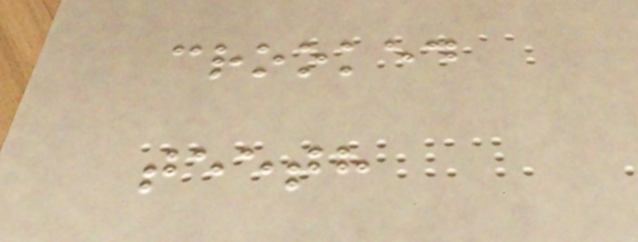crooked
teeth
